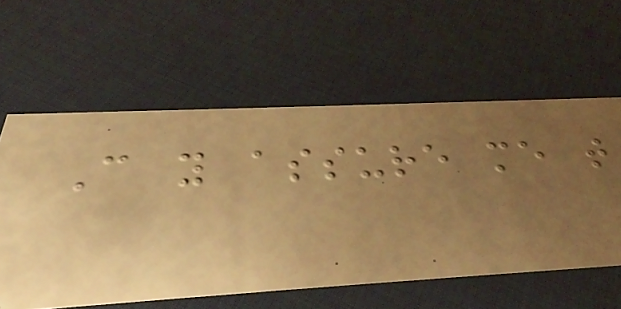Can you assure me that
